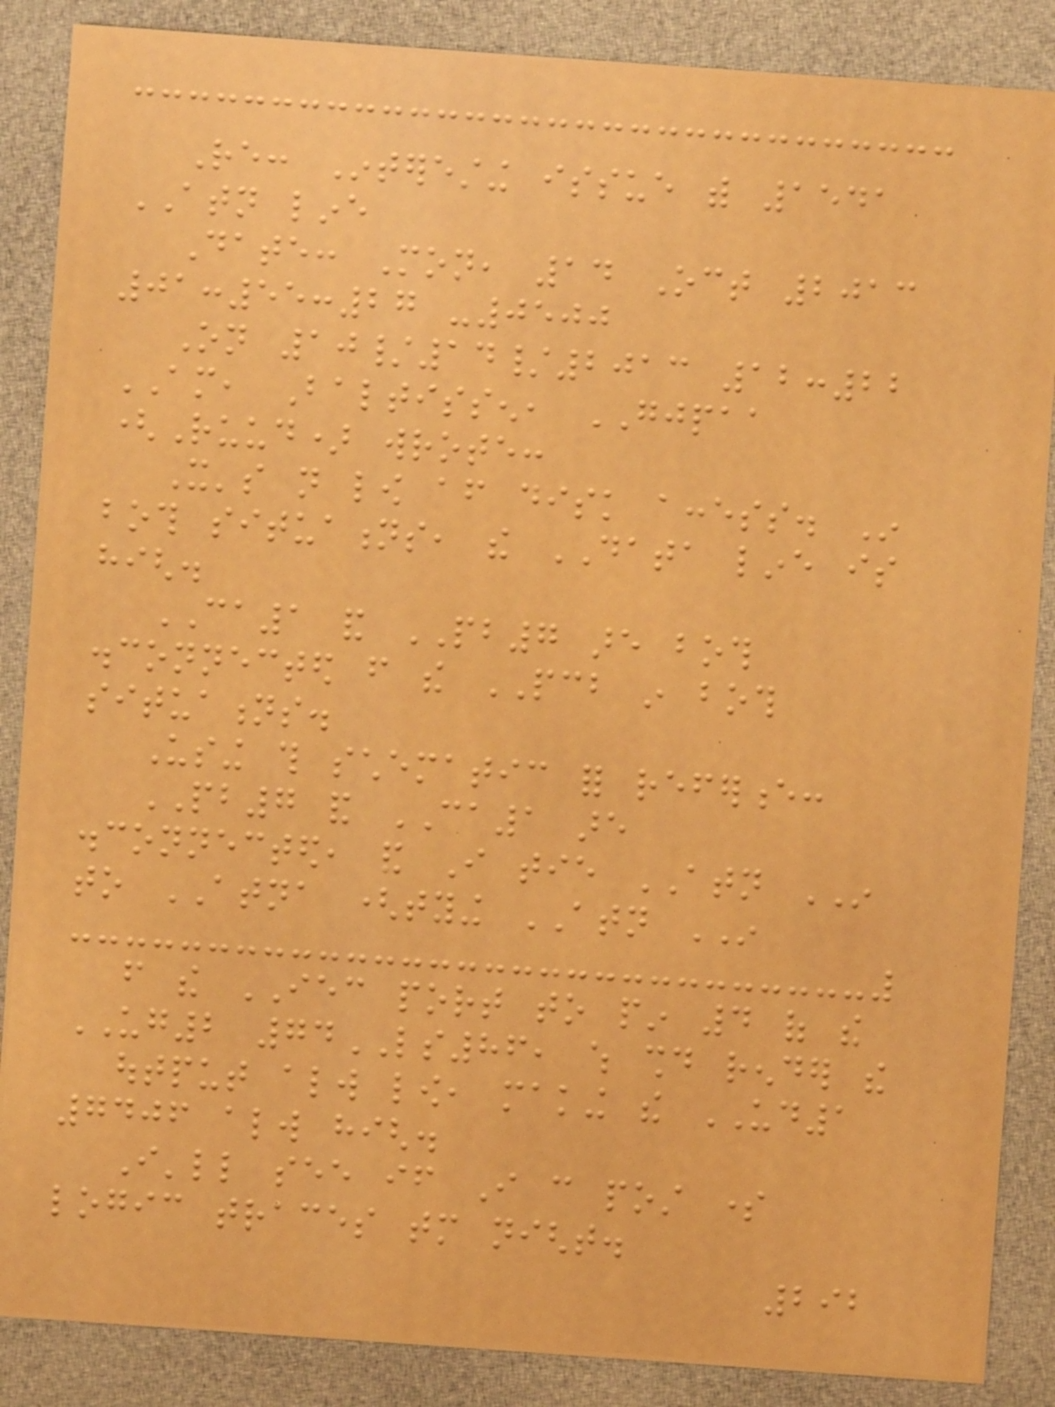Re: Interesting issue with 1541
ATN line
Date: Mon, 14 Oct 2013
01:55:27 -0500
On 10/14/2013 12:22
AM, Baltissen, GJPAA
(Ruud) wrote:
It's not low after disk access. In
both situations, the DATA line is
high.
CA1 and PB7 are both
disconnected from the PCB in both
situations.
Using this schematic for reference:
PB7 and CA1 are
disconnected, and I tie ATN IN
to ATNA (tying ATN IN
from the IEC port to pin 4 of the
UG2 74LS86, which should render the
output always low, making the UD1
7406 always high.
I'll see if I can post some
logic traces tomorrow night.
292
